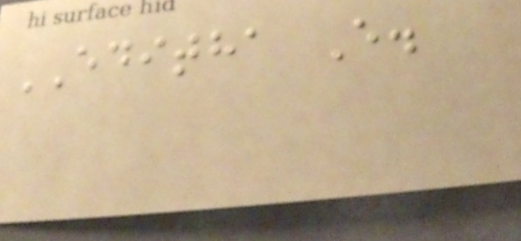EDITHA E.
